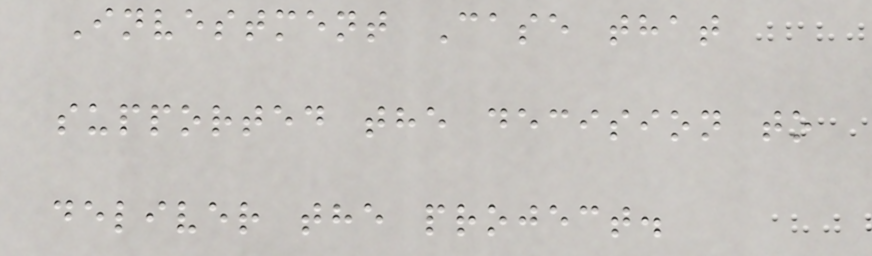Investment Case that
supported the decision to
deliver the project.
